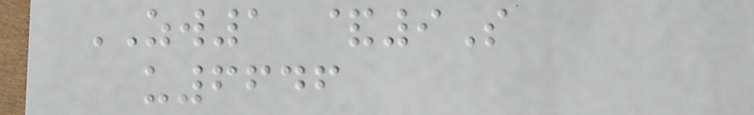ZW1 &9S
u6646
